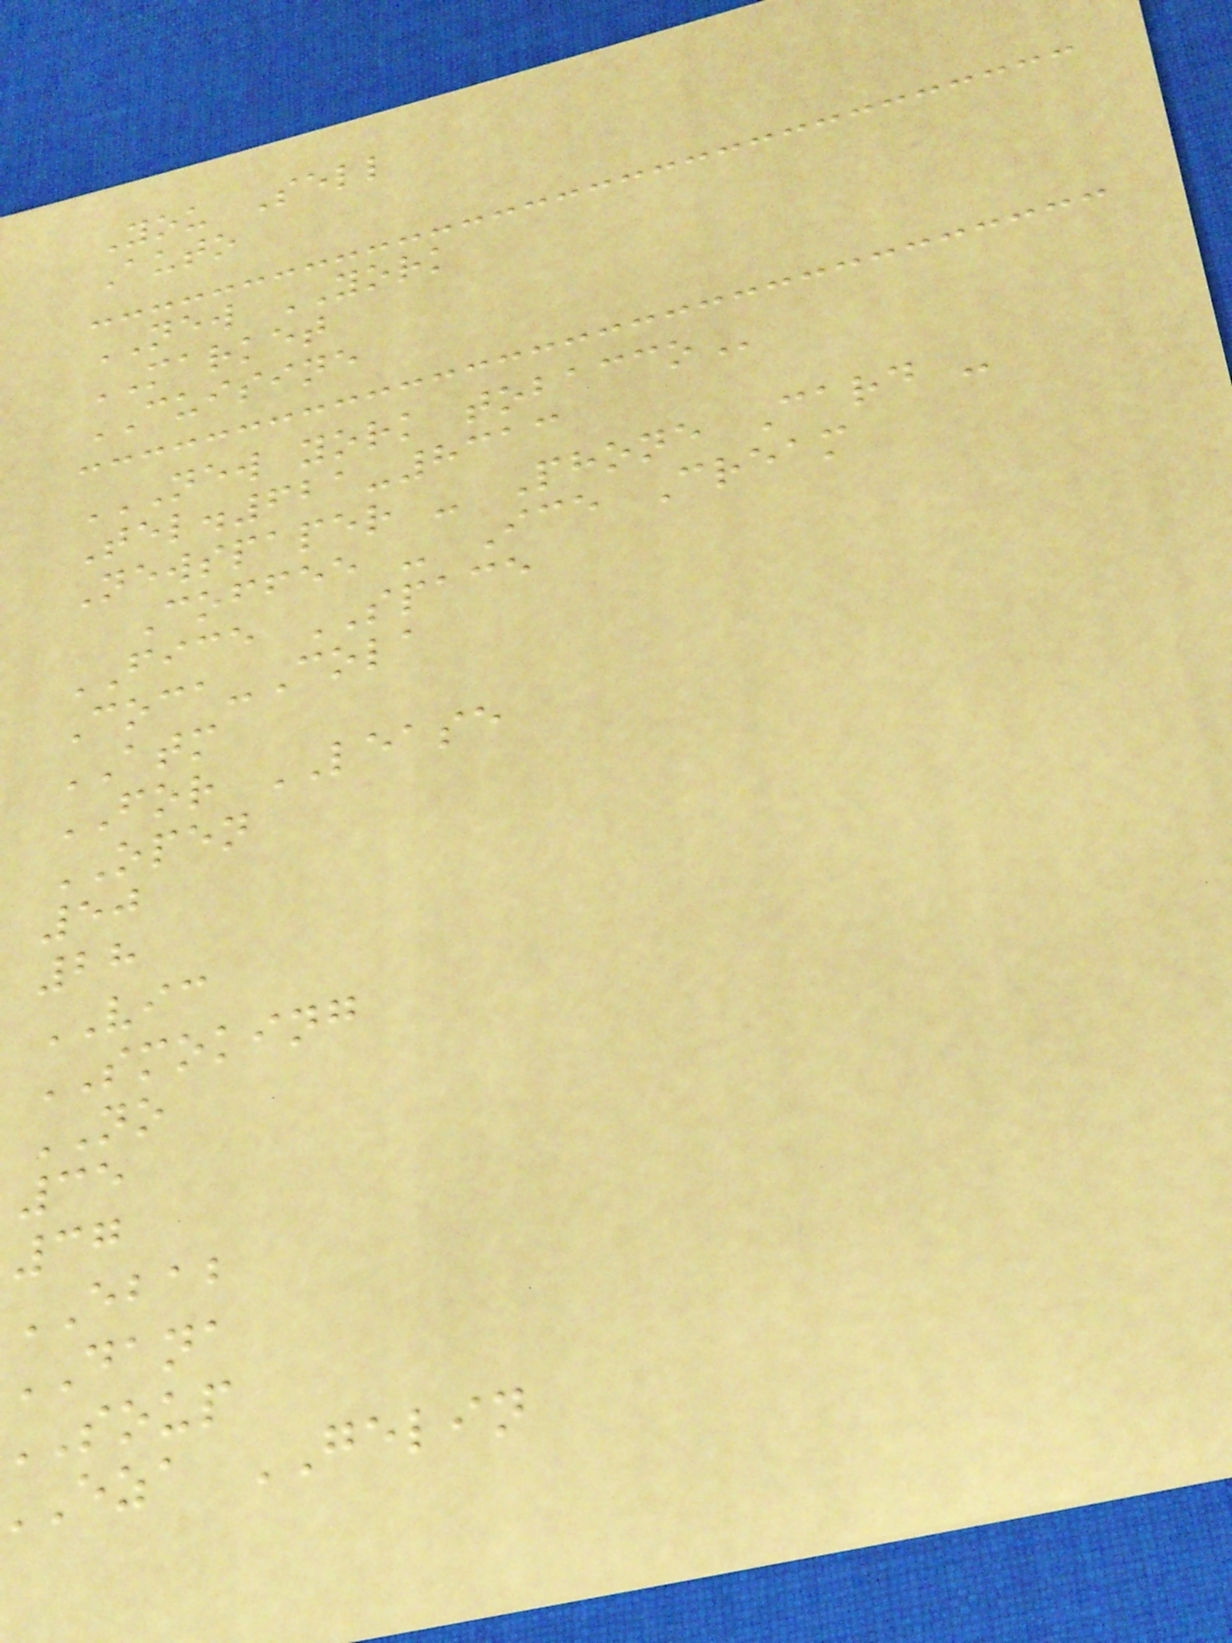You Sell
Auto
NEW YORK
MARKET
CUISINE
NEW YORK TOBACCO
Tel.621-8313
Newspaper - Phone Card -
Coffee - Ice Cream
FICE SPACE
Coca-Cola
ATM
FOR LEASE
OPEN
50
28
VIC
SMOKING
NO
35
37
EBAB
DANA
soup
eza GELIN
